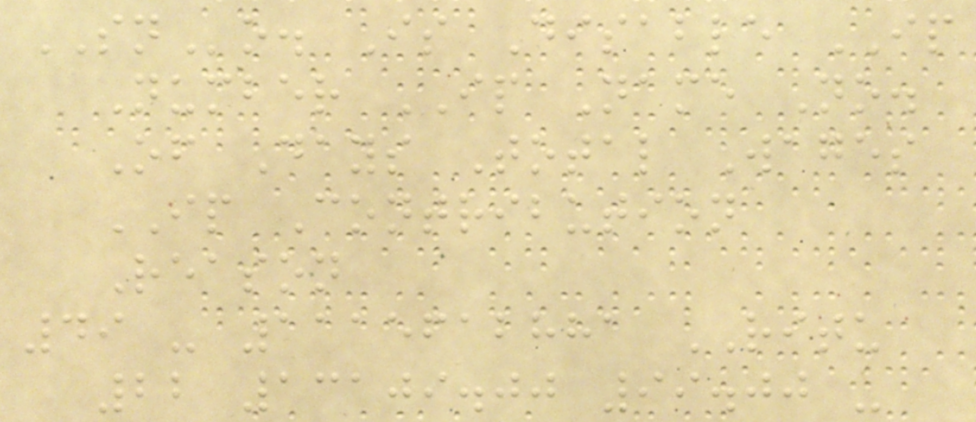SNo. Is Disable IP
Number IP Name No.
Of Days Total Wages
IP Contribution
Reason
49 - 1115612881 RITU
22 13109.00 99.00 -
